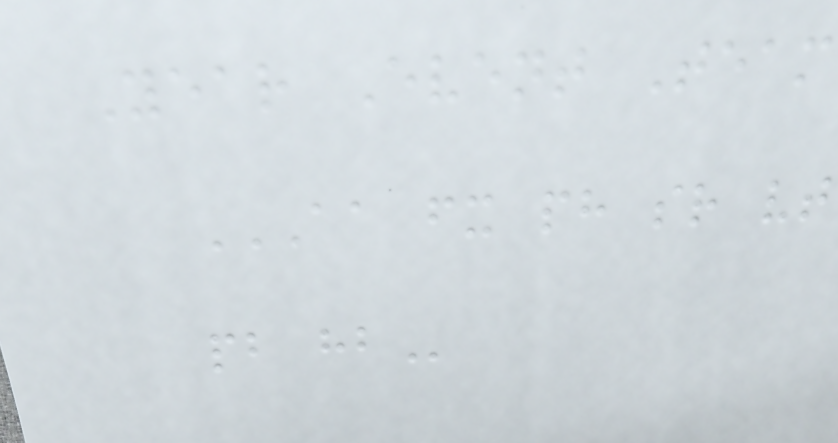Year Event Team
AA FX PH SR VT
PB HB
